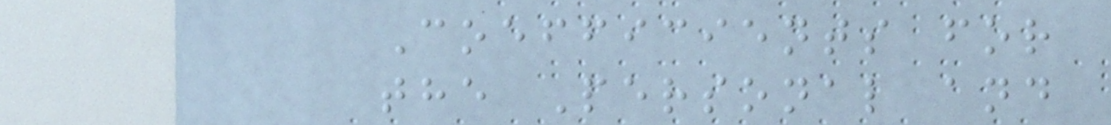Coefficients for
the Personal and
